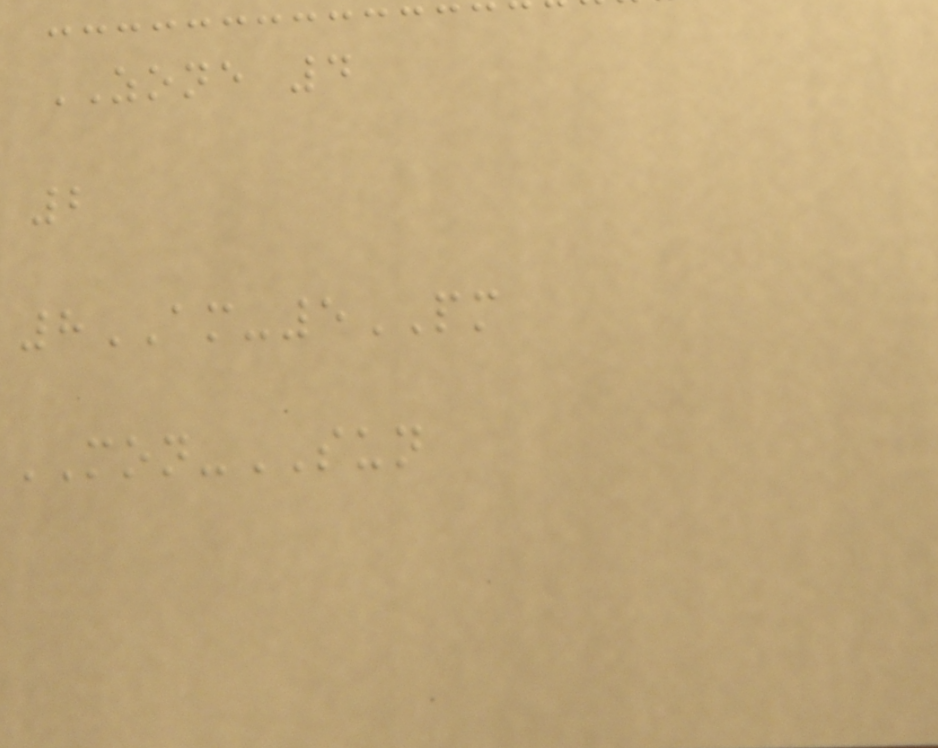ZONE 4
2
8AM-5PM
MON-SUN
